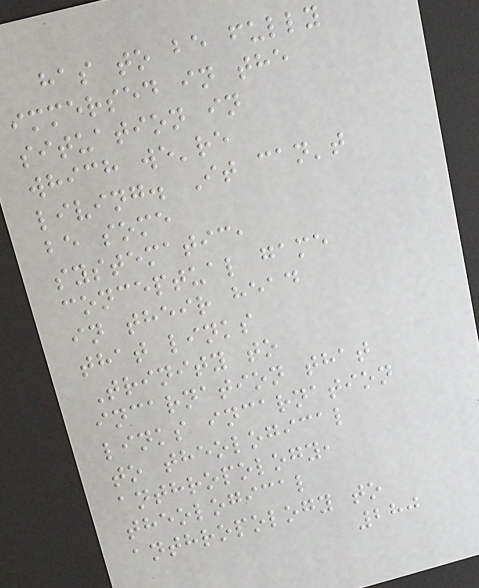has to be fully
immersed in the
situation in
which we're
living. It can't
be some
systematic,
conceptual game
in their head
that links
Trinity to
incarnation that
links incarnation
to theological
anthropology,
theological
anthropology to
280
